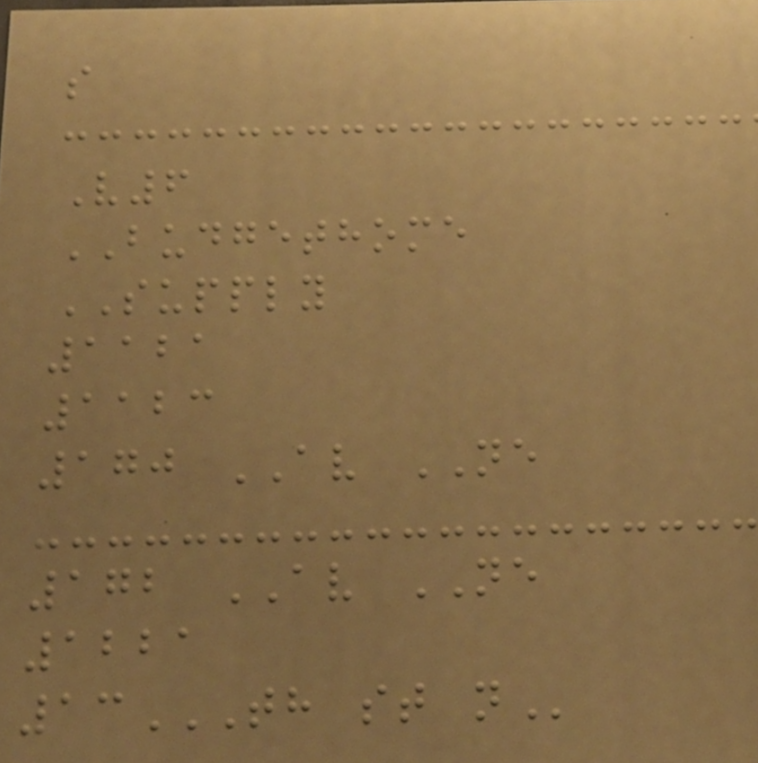s
V6
BUDGETHOME
SUPPLY
1121
1123
170 AV NE
172 AV NE
1221
13TH ST N
